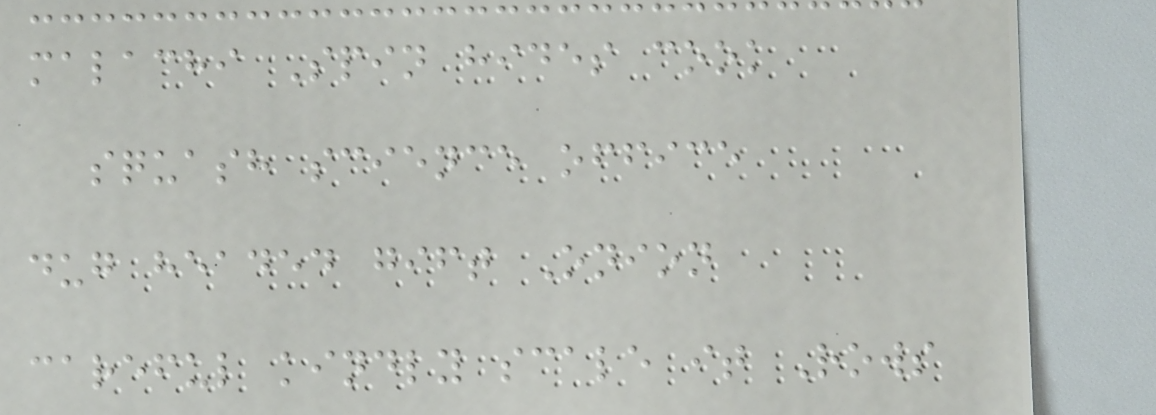malachi Spin hides cook
squash science office
dug headed gift Onion
careful kindly scale it Rows
